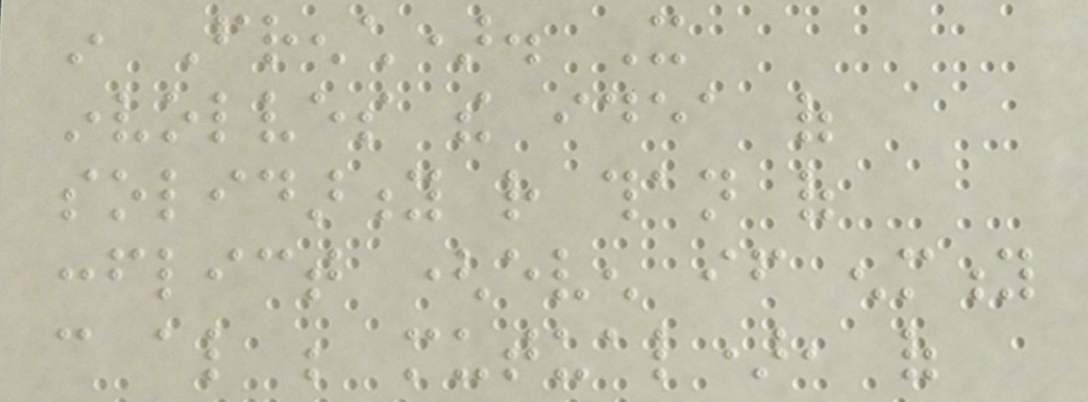in French). It
involves the idea of
solidarity rather than of
conflict (even if enmity
can also be mutual), of
